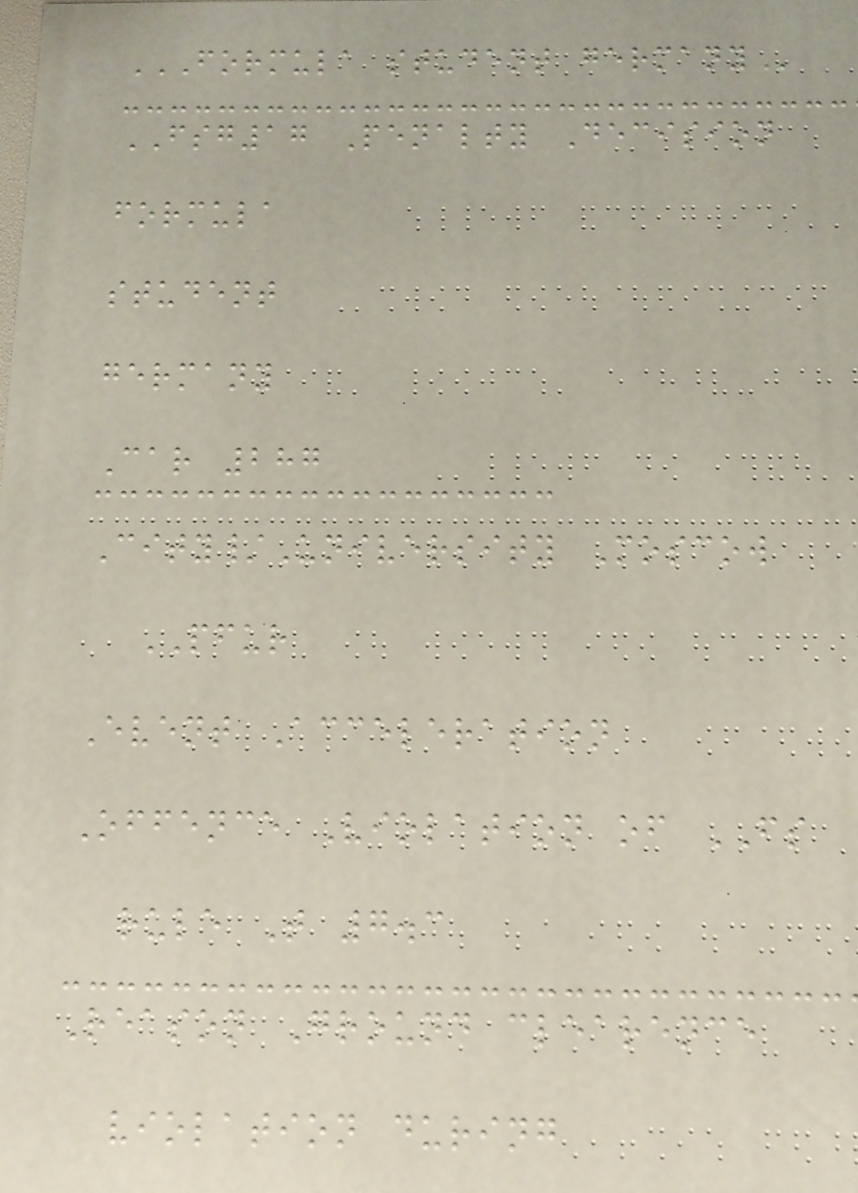FORMULA STUDENT GERMANY
FSG17 Penalty Decision
formula
student
germany
Car 287
City/University Moscow
PFUR
Event Acceleration
Offence Violation of FS
rule T 7.3
Reason Ground clearence
violation during
